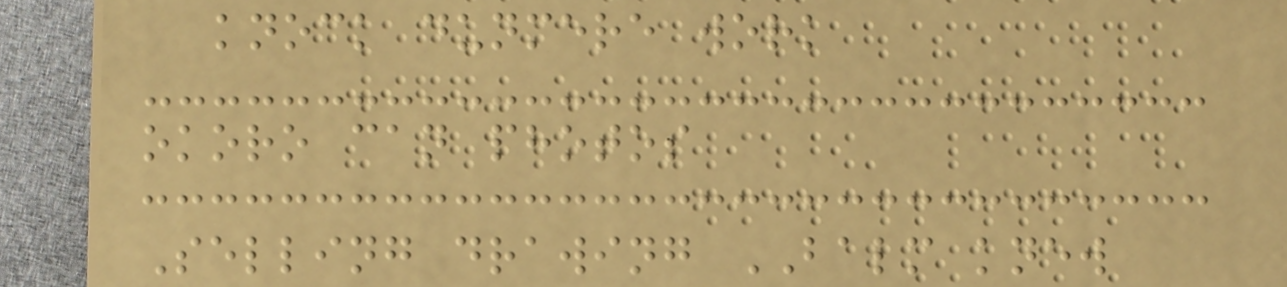knock dunmere work
okoro can photos
Selling drawing BALM knew
